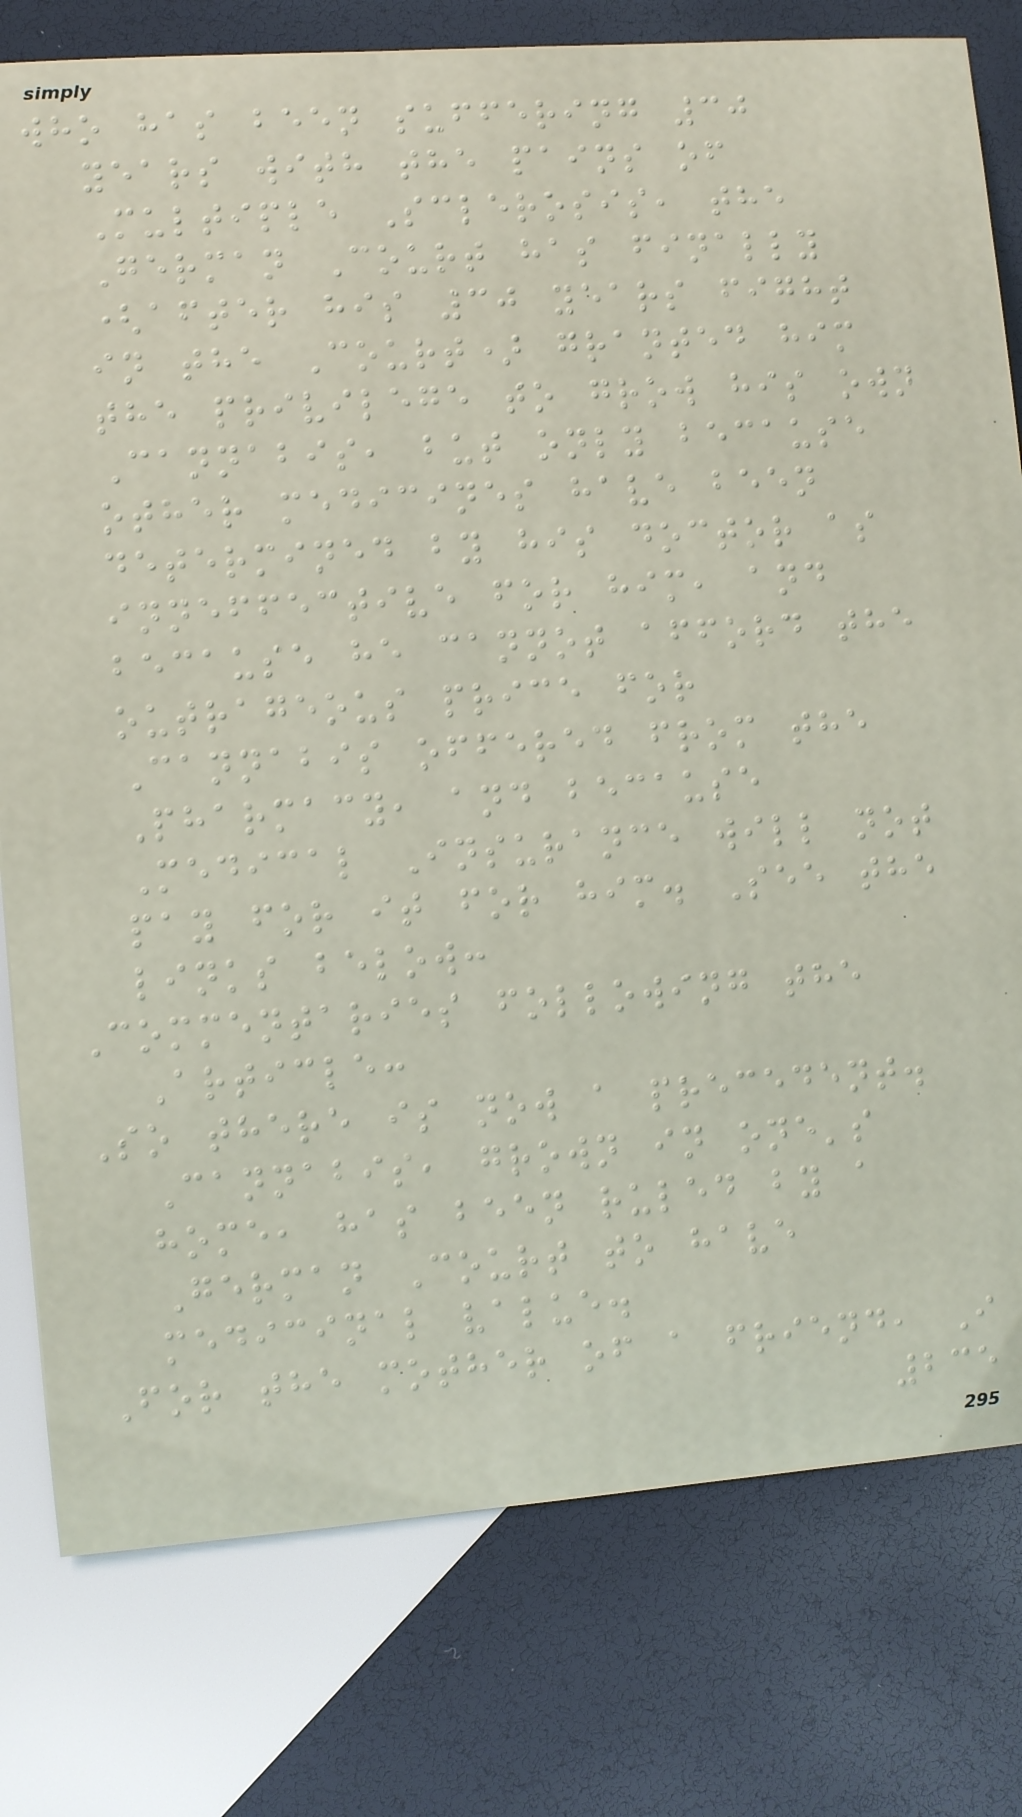who has been suffering 30
years with the pains of
Multiple Sclerosis, the
German Court has finally
(after his 30 years fight
in the Court) granted him
the privilege to grow his own
Cannabis, but only because
other medicines have been
determined by his doctor as
inneffective for him, and
because he cannot afford the
outrageous price for
Cannabis offered from the
Pharmacy, and because
Medical Insurance will not
pay for it for him. See the
links below:
Commentaries following the
Article:
So there is now a precedent.
Cannabis, grown in one's
home, has been ruled by a
German Court to have
medicinal value.
For the mother of a friend, I
235
